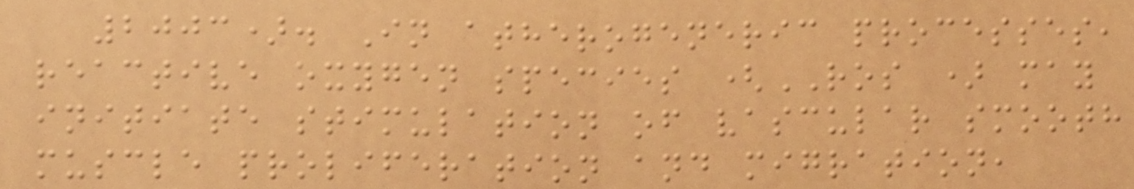2003). In atherogeneric processes,
reactive oxygen species (ROS ) may
initiate stimulation of vascular smooth
muscle proliferation and migration,
